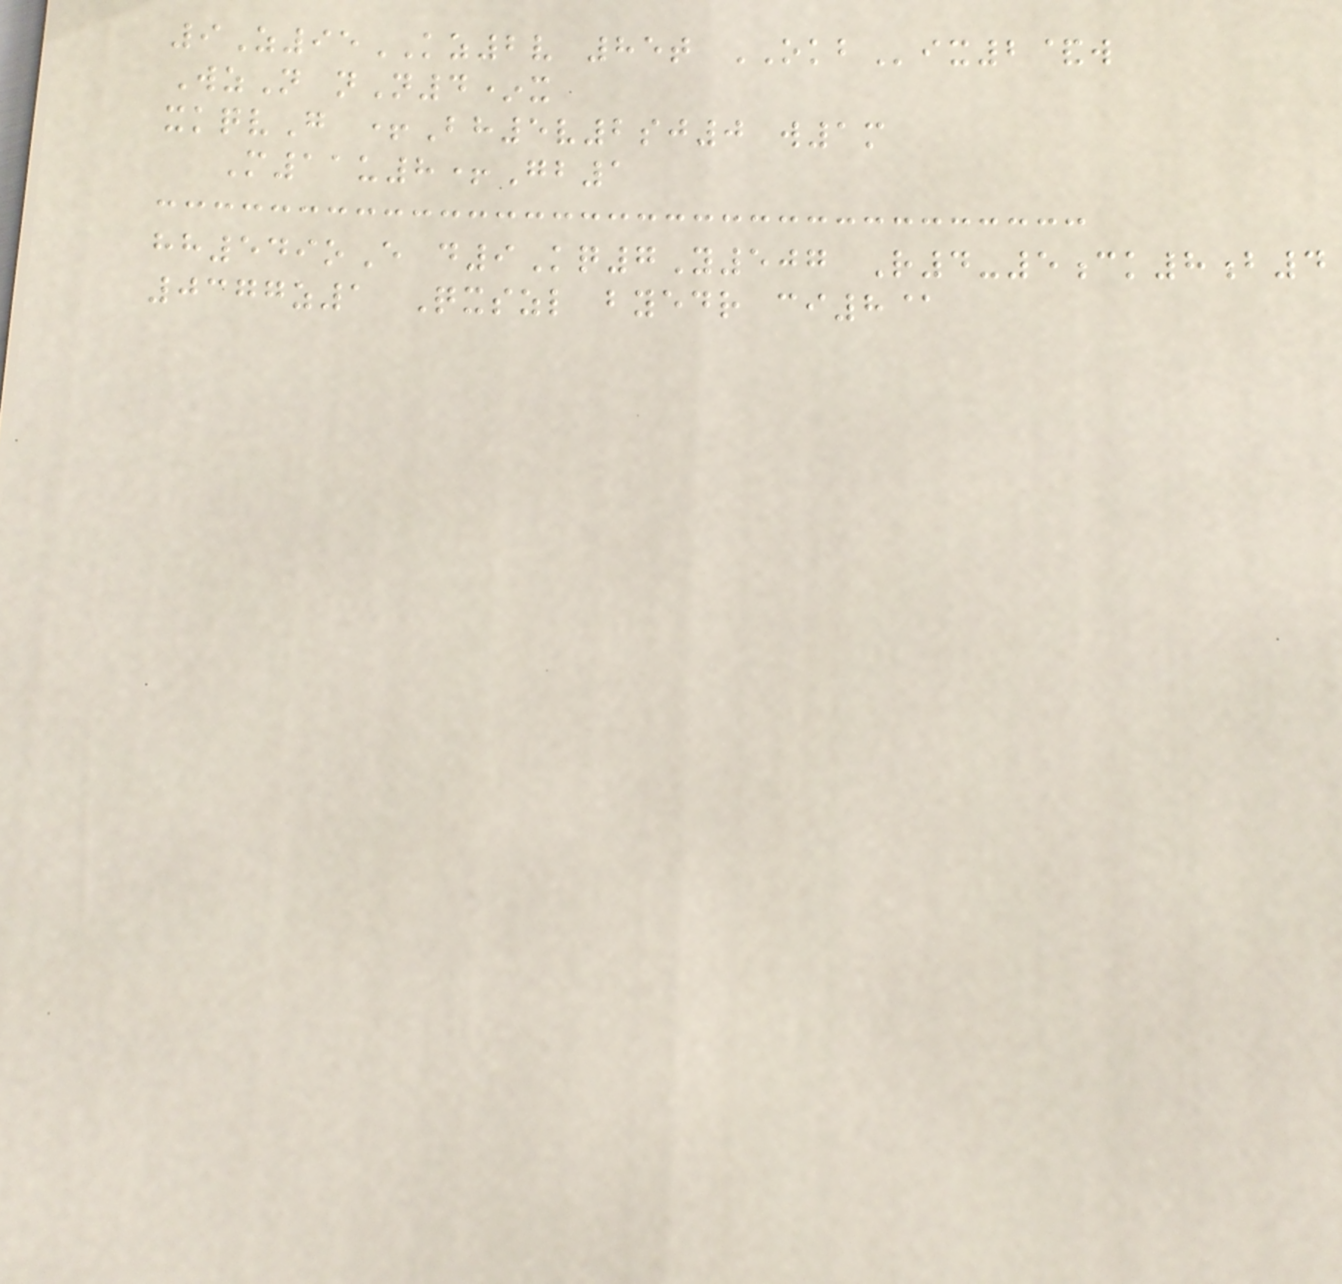9Z95KZ2v 85t OKBix2&w
WzN nN4*x
xkqvG +Bh5v2sj0 w1m
M11u8+Gb1
hh549oE d9Kq7Y507 R4-5ck8b4
0377z1 Qxszl byedr ci8@
